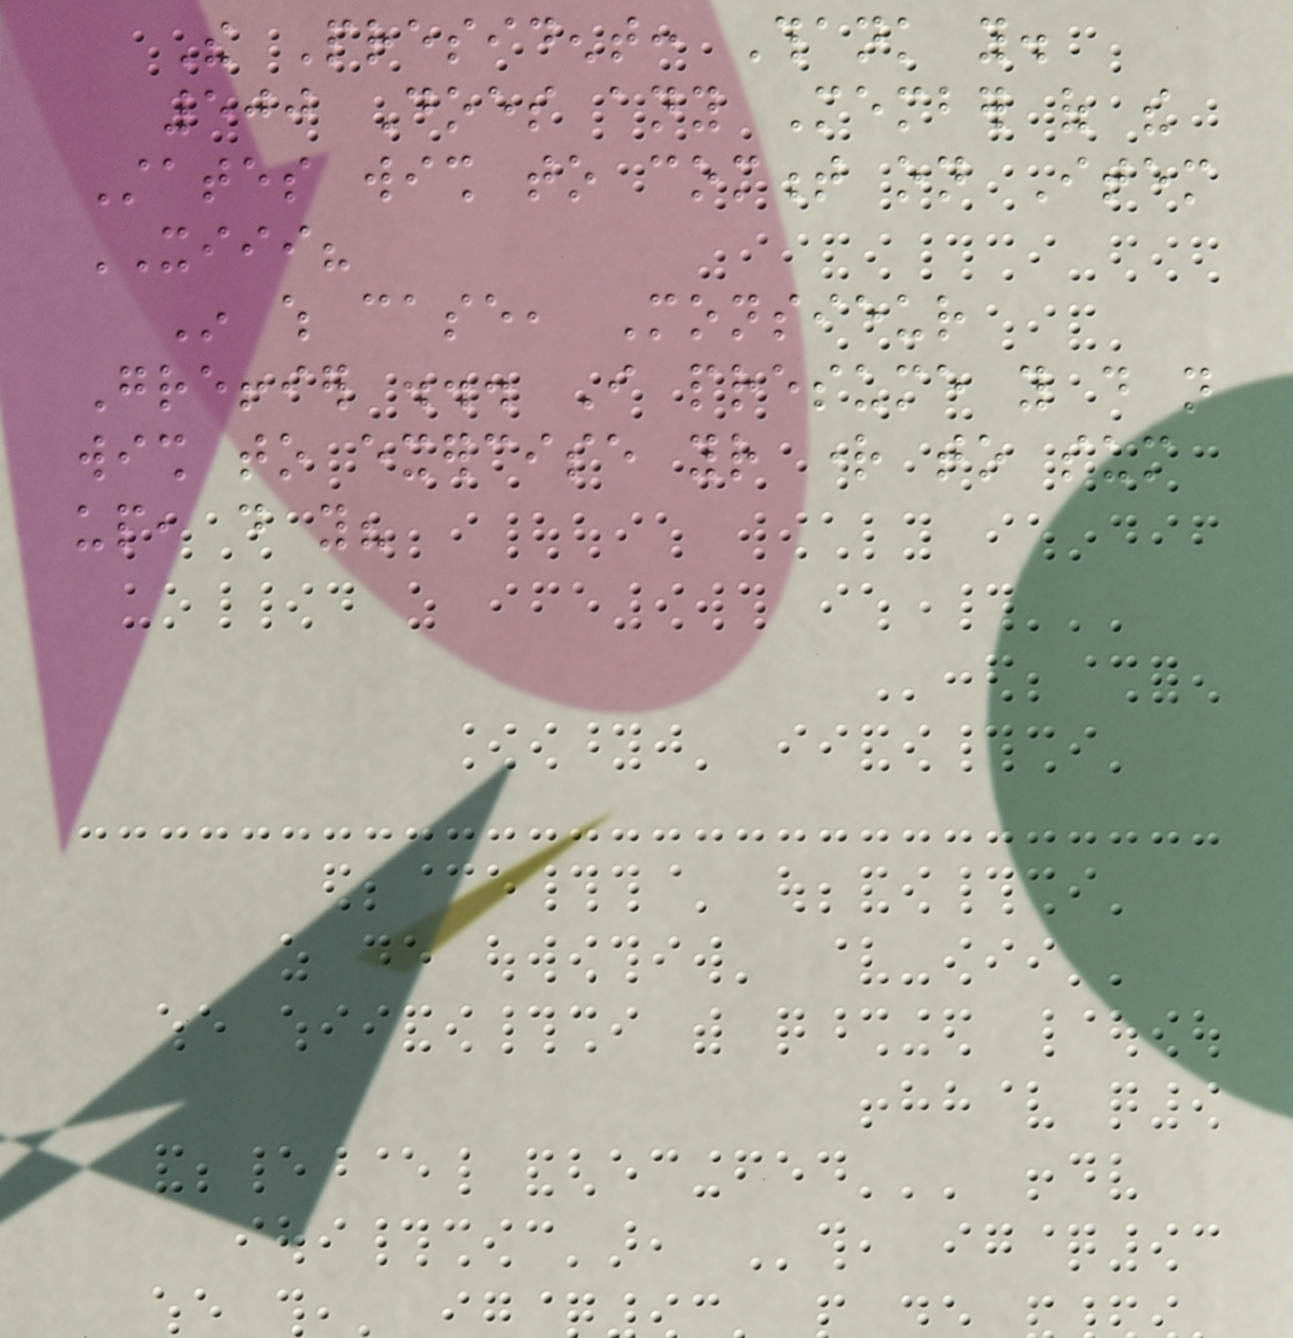The President: Thank you.
500 Does any Member of the
States wish to comment on Item
XIII?
In which case, Monsieur
Greffier ... I presume you do not
wish to exercise your right to sum
up, do you?
